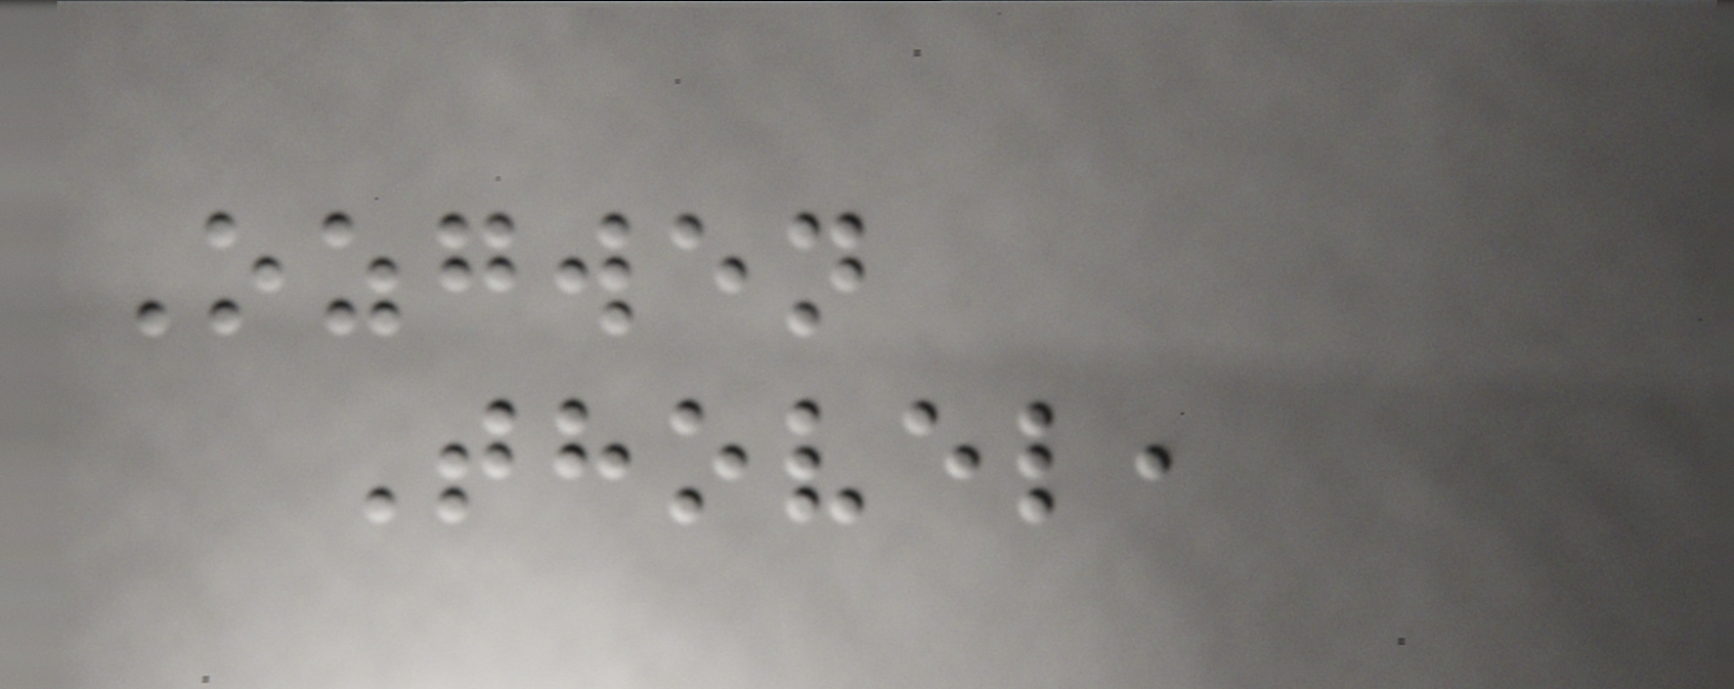Ozgwen
Thovel,
